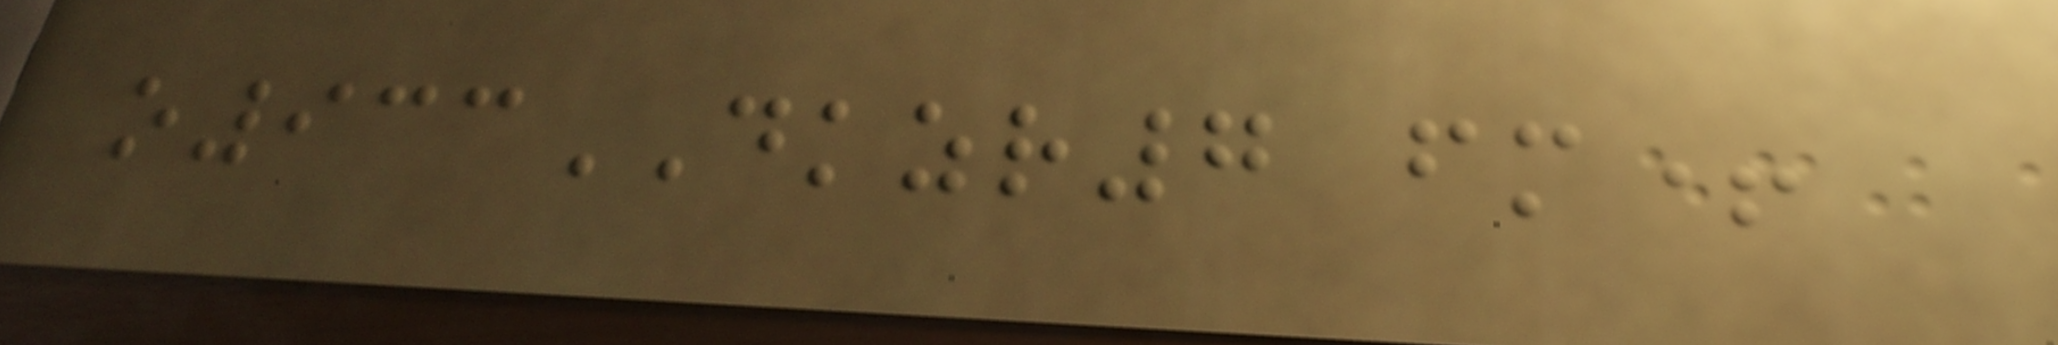o933DKZR7 fm+
